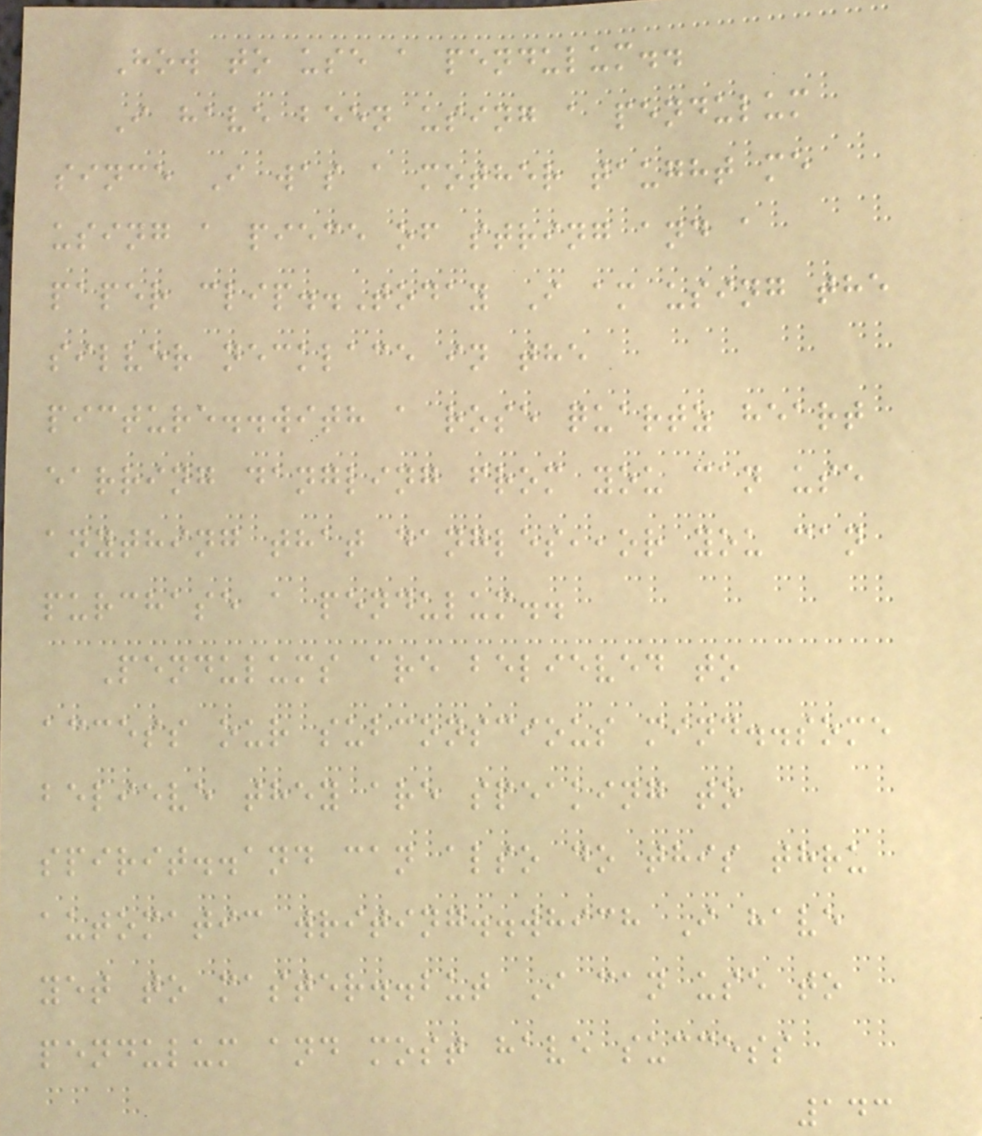How to use a pendulum..
I have been using a pendulum
since I was a mother taught me
using a piece of string and a
paper clip..Today I am using the
silver necklace in the
picture..with a rose quartz heart
earring dangling from you can use
anything that dangles,,or you can
purchase a pendulum..
Pendulums are believed to
access our subconscious mind..some
believe they are speaking to
spirit..and can also do this thru
automatic writing..which I have
yet to master..but I can use to
pendulum and most have success
143
